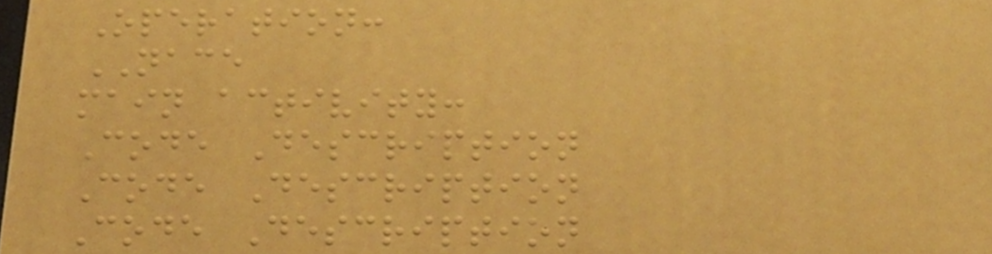Operation:
NACE
main activity:
Code Description
Code Description
Code Description
